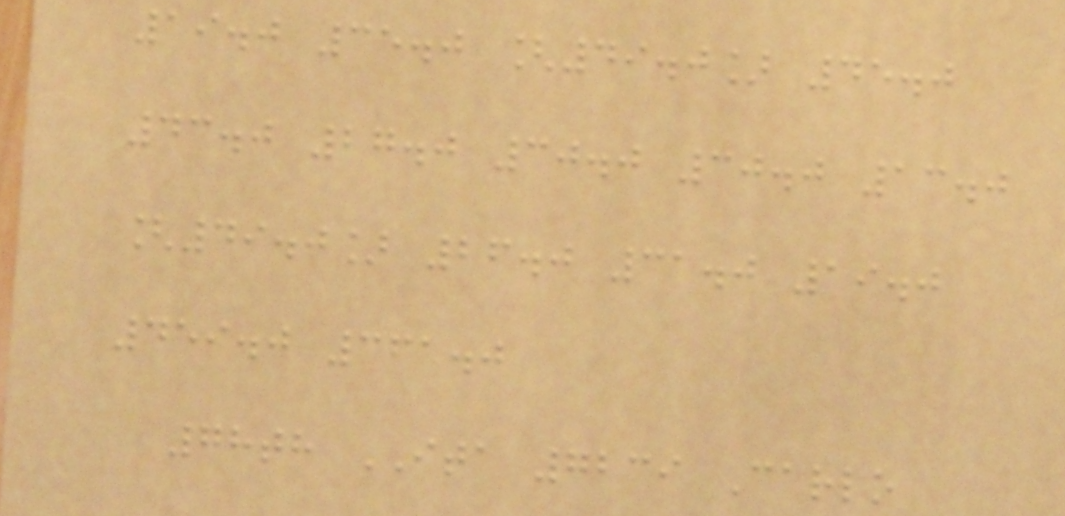19.0 35.0 [49.0] 45.0
43.0 27.0 30.0 30.0 13.0
[49.0] 26.0 31.0 19.0
459.0 361.0
78th ITA 7239 Carlo
